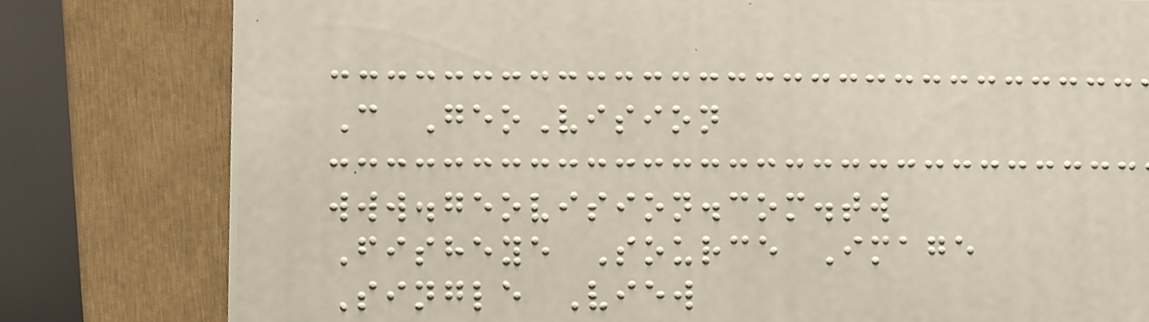C GeoVision
www.geovision.com.tw
Fisheye Source Image
Single View
